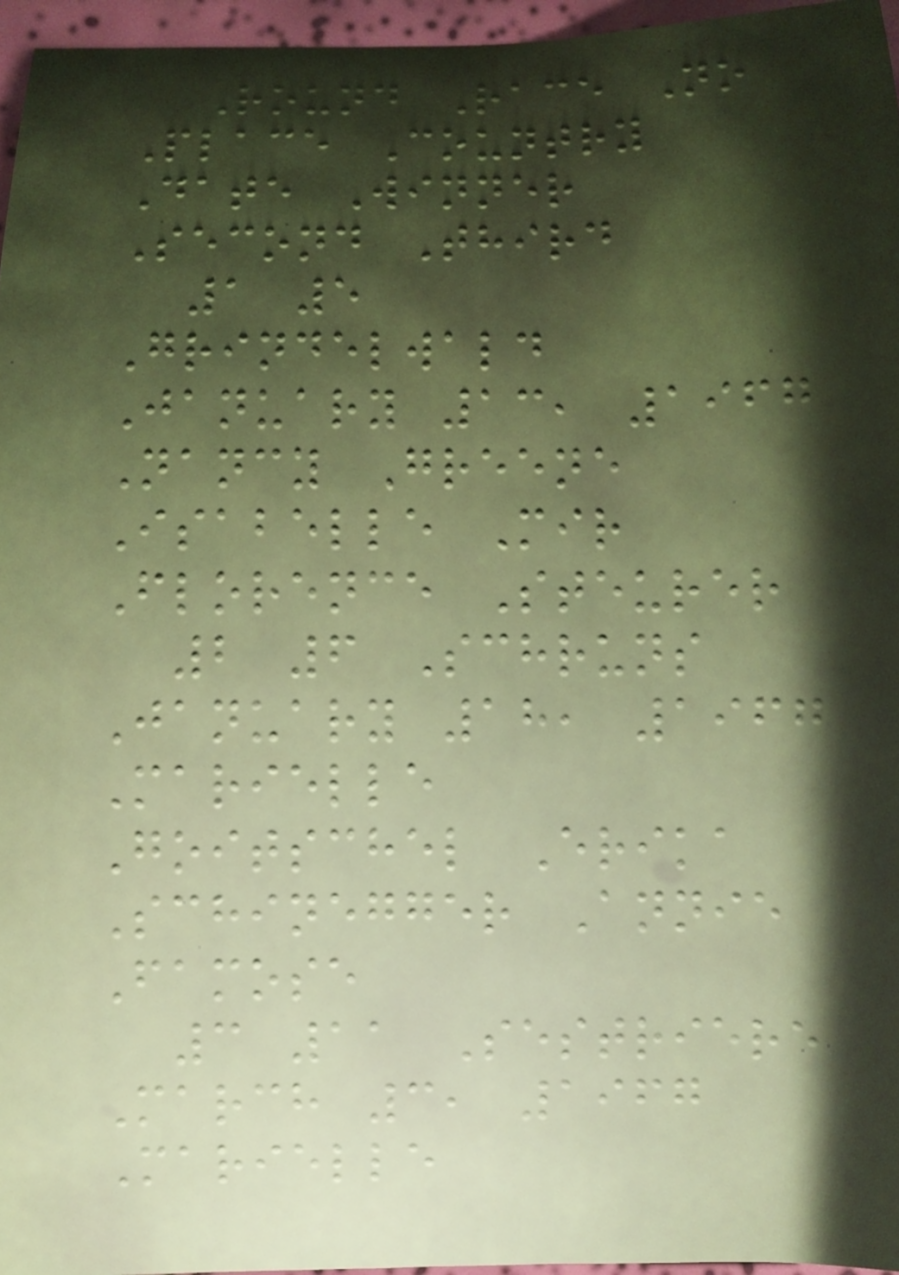Round Race No
Place Country
Date Winner
Second Third
1 5
Grindelwald
January 13, 1967
Nancy Greene
Isabelle Mir
Florence Steurer
2 6 Schruns
January 18, 1967
Marielle
Goitschel Erika
Schinegger Annie
Famose
3 11 Sestriere
March 3, 1967
Marielle
